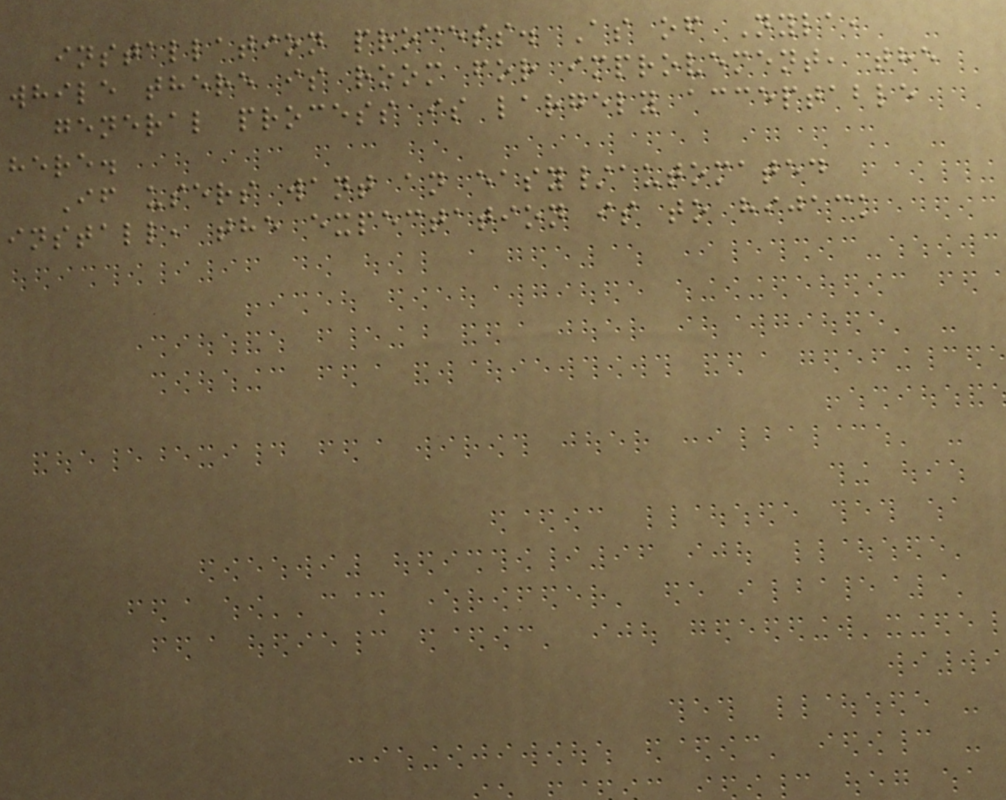installation process. As of Nyla,
while there is room for improvement, the
general process is largely acceptable
here.
If users want an easy/automated
install, the expectation is to hijack
